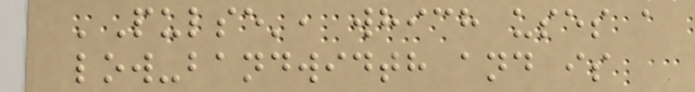'Pulse', which uses a
low-bandwidth and is
